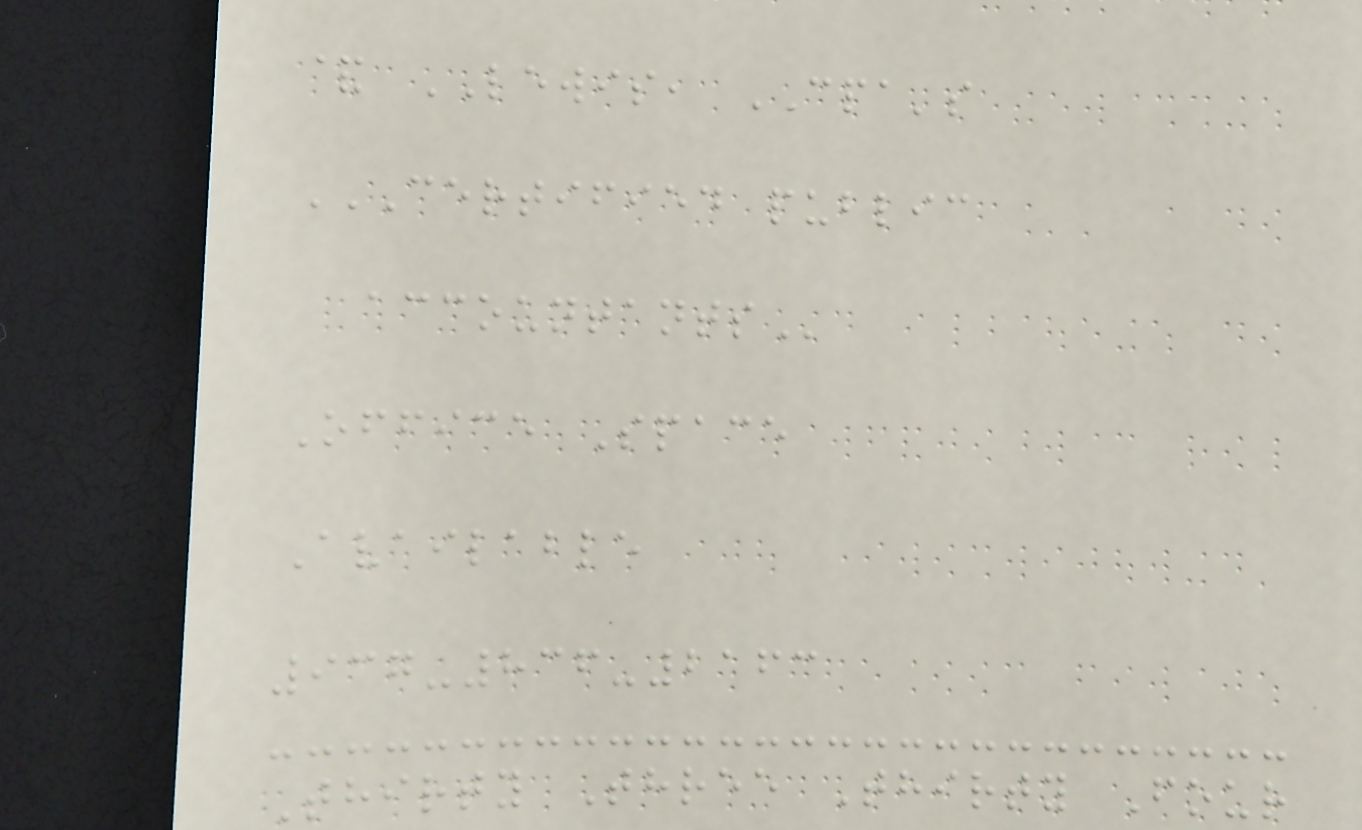& LEWIS, CPA's
CERTIFIED PUBLIC
ACCOUNTANTS
Office Space
Available
937-836-2163
Thirty Three Thirty Four
